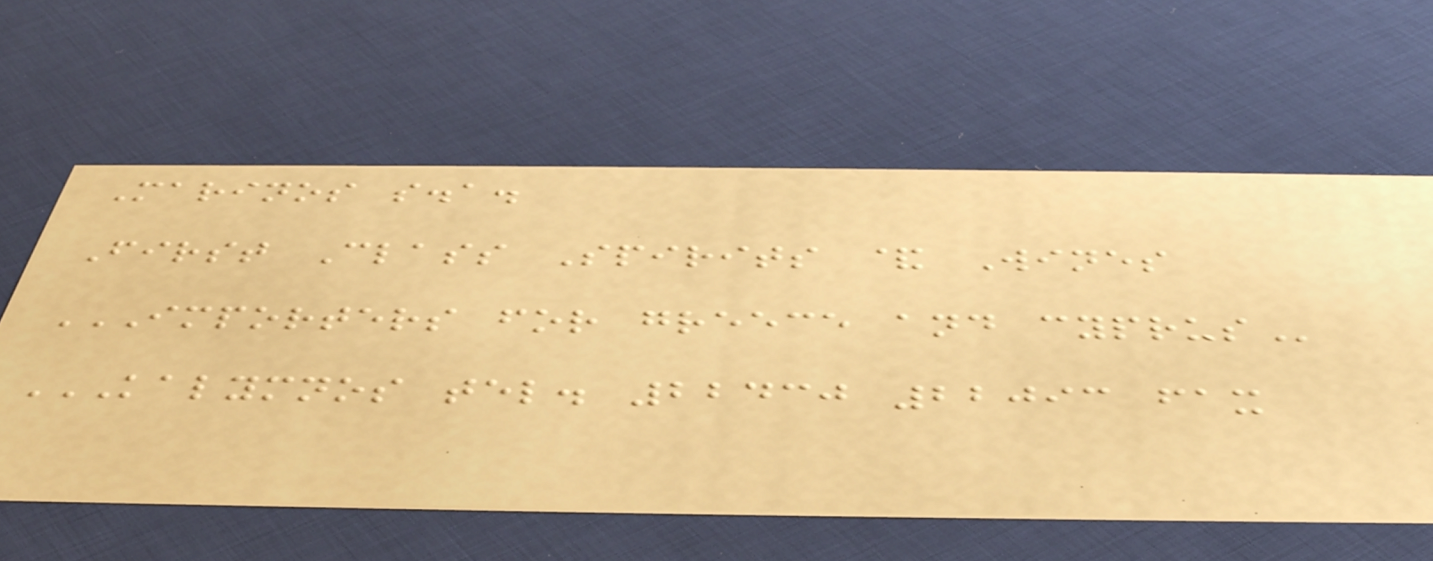Marinos s.a.
First Class Spirits & Wines
IMPORTERS FOR GREECE AND CYPRUS
KALYMNOS TEL. 22430 22093 FAX
